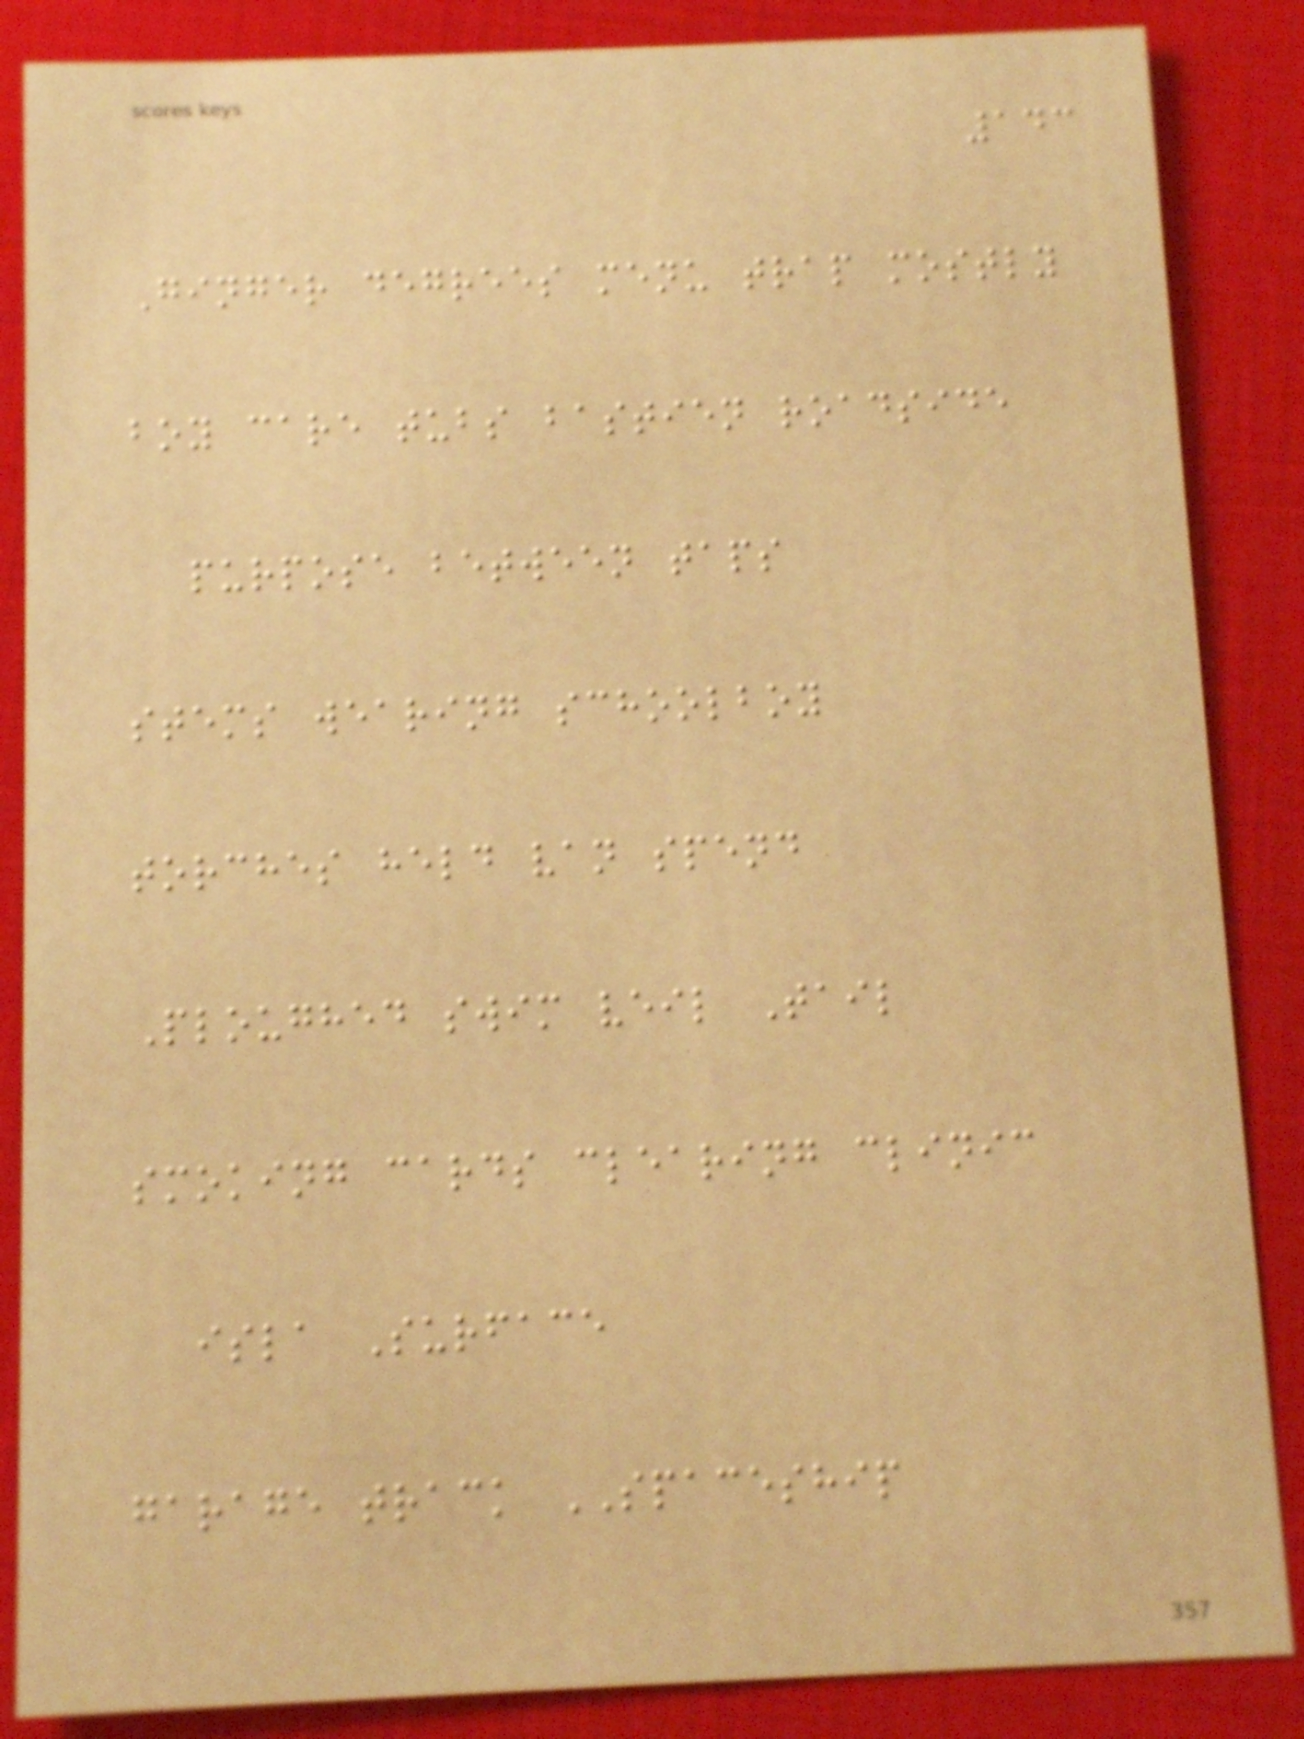143
Ginger degrees menu trap mostly
boy care tubs bastien roadside
purpose between taps
stems wearing schoolboy
torches held van spend
Ploughed swim veil Tail
smoking cards clearing clinic
isla Surface
garage track SPACESHIP
